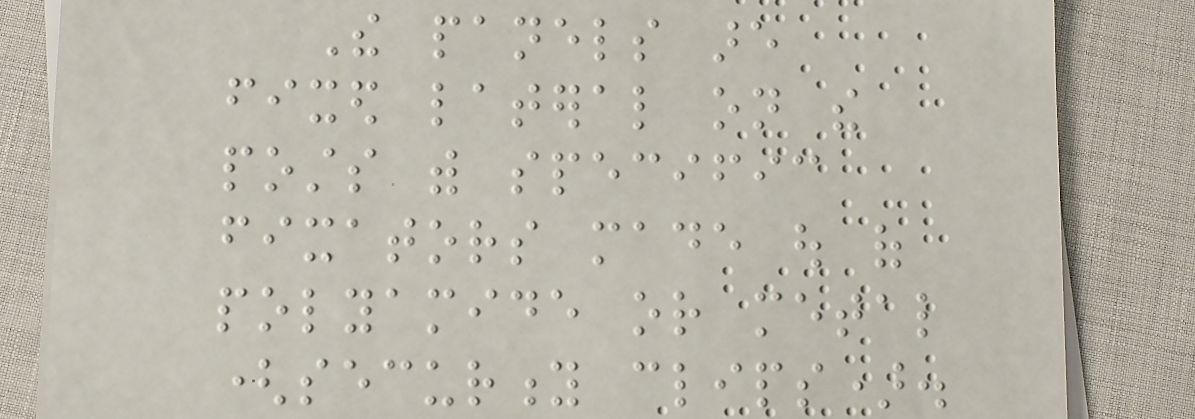The panels are
fixed lateral on the
posts with specific
fixators made out of
polyamide or metal
(security clips).
